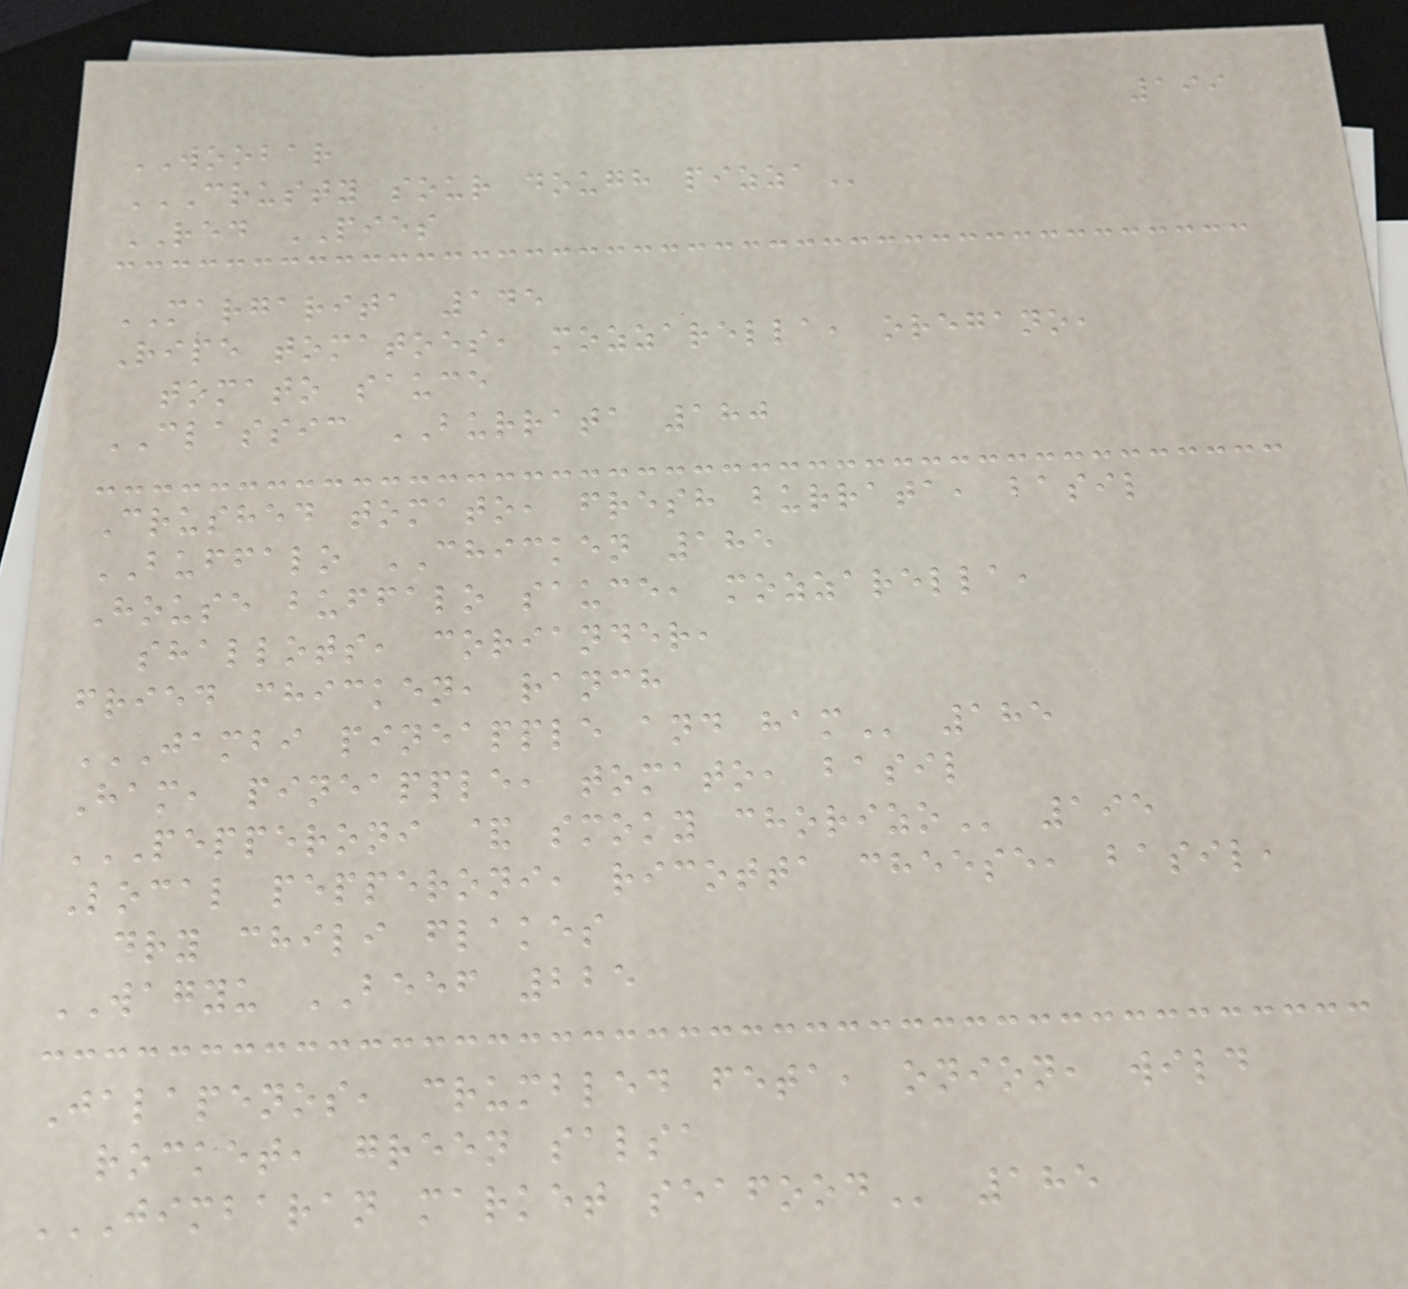199
WOOBAR
CRUSTY SOUR DOUGH PIZZA
RED PIES
MARGARITA 145
Ripe tomatoes, mozzarella, oregano,
tomato sauce
CLASSIC BURRATA 180
Crushed tomato, fresh burrata, basil
BUFFALO CHICKEN 185
House buffalo sauce, mozzarella,
shallots, coriander,
fried chicken, ranch
JAMBI PINEAPPLE AND HAM 185
Ham, pineapple, tomato, basil
PEPPERONI & SMOKY CHORIZO 195
Local pepperoni, ricotta cheese, basil,
dry chili flakes
WAGYU BEEF 225
Jalapenos, crumbled feta, onion, wild
rocket, green salsa
JIMBARAN MARKET SEAFOOD 185
